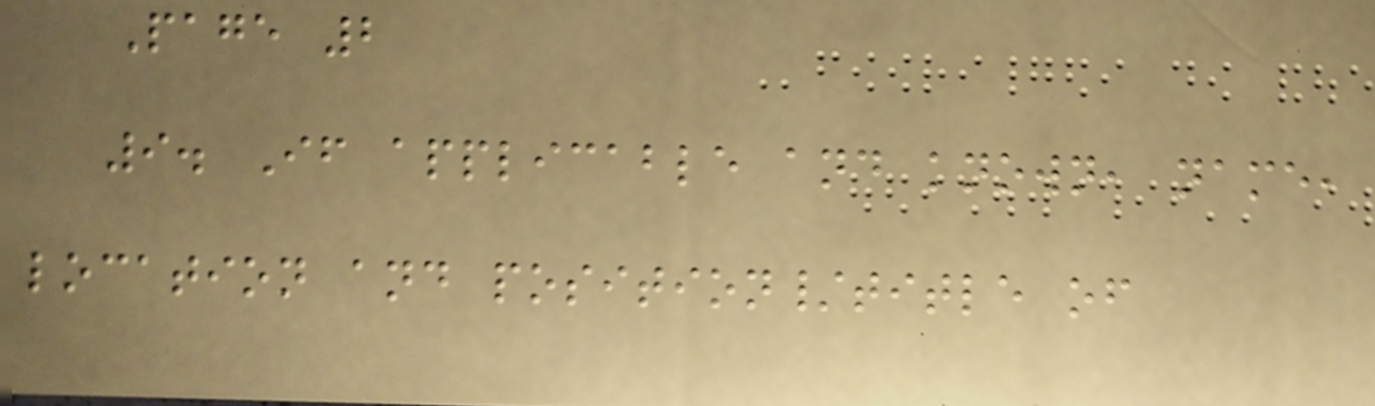Page 2
9. If applicable and known, name,
location and position/title of
